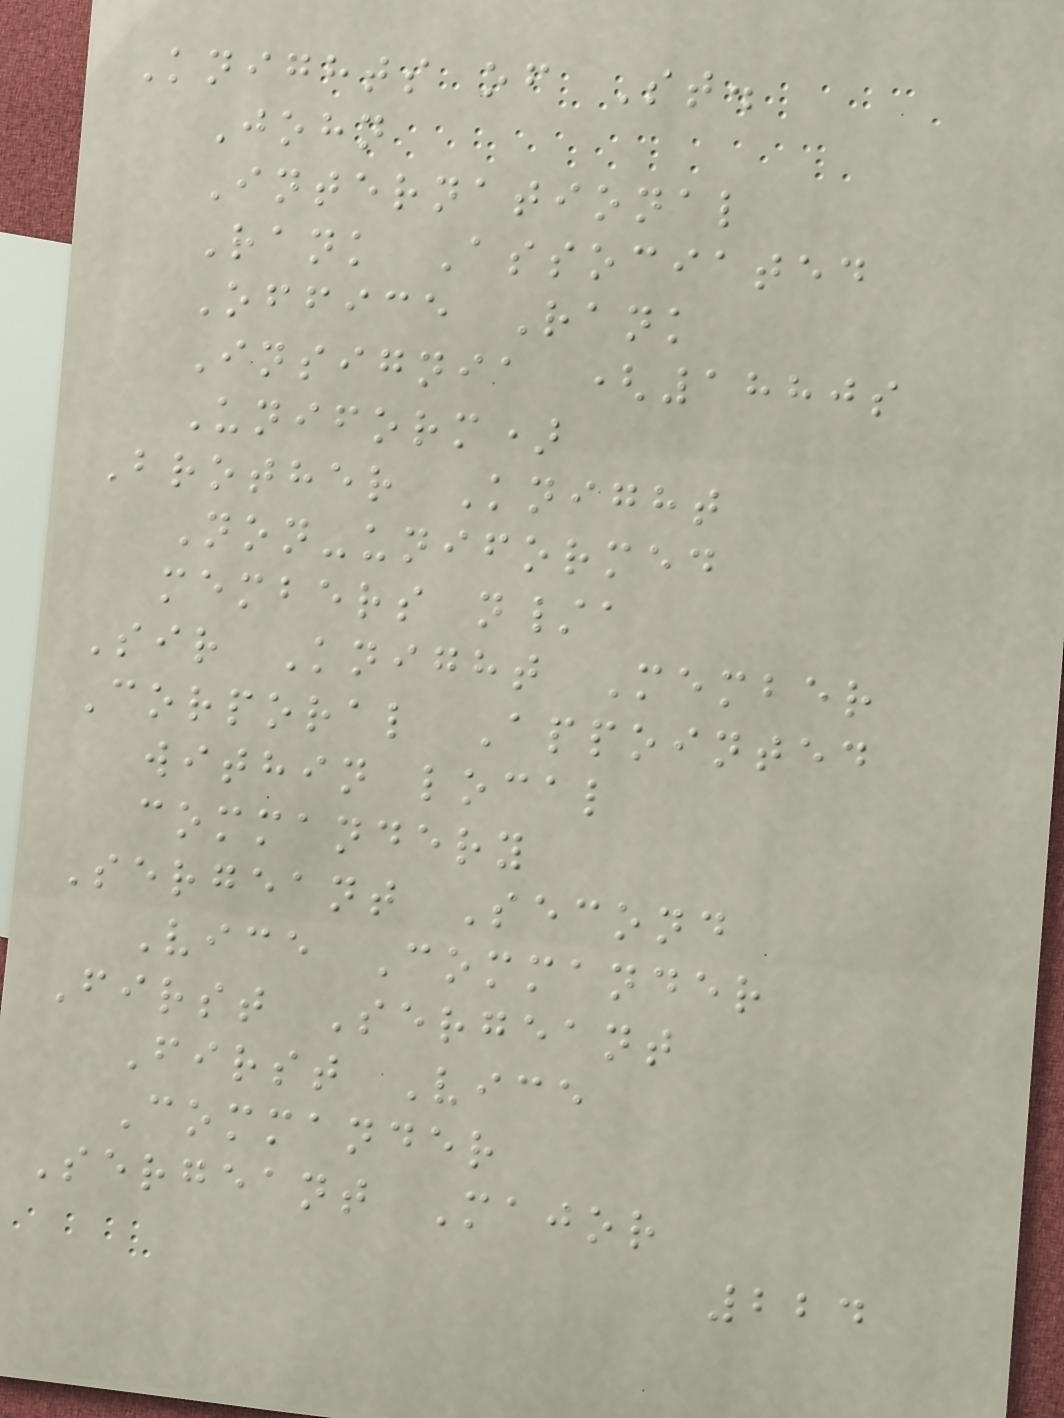Knights of St.
John
International
Rank Associated
Office Rank
Insignia (1880s
Uniform)
Brother Knight
Non-uniformed
members n/a
Sir Knight Member
Corporal Appointed
within local
commandery
Sergeant Second
Vice Commander
First Sergeant
First Vice
Commander
Sergeant Major
224
